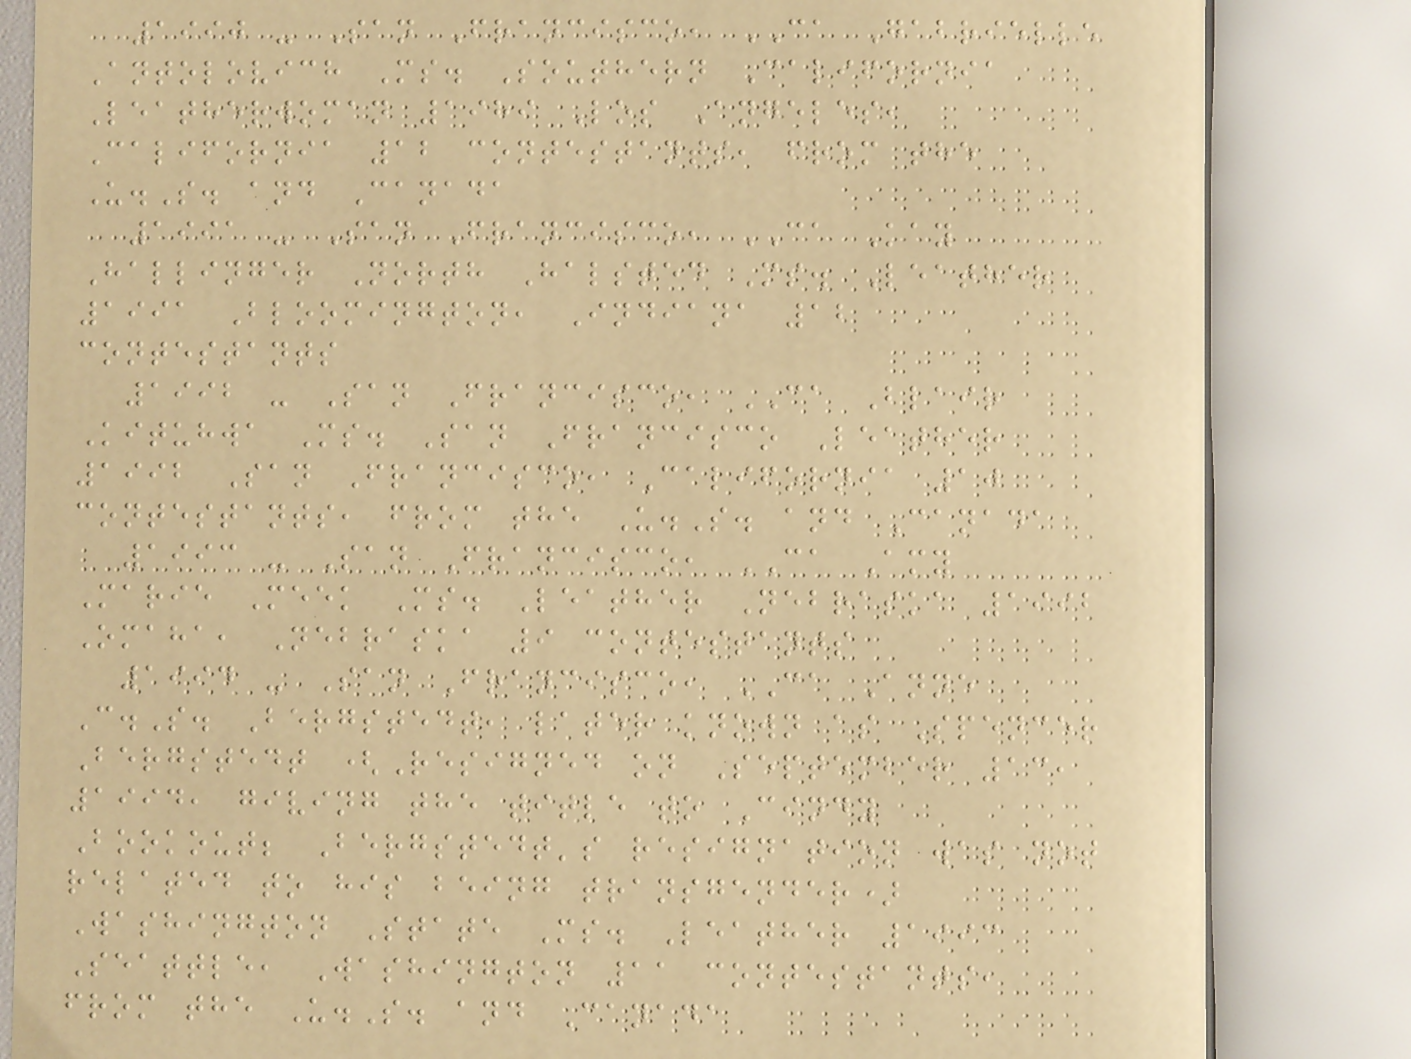1990 - San Francisco, CA Gabrielle
Antolovich Ms. Southern California
Leatherwoman 1989 Los Angeles,
California 12 contestants, from the
U.S. and Canada
1991 - San Francisco, CA Kay
Hallinger North Halsted Ms. Leather
1991 Bloomington, Indiana 12
contestants
1992 - San Francisco, CA Blair
Kituhwa Ms. San Francisco Leather
1992 San Francisco, California 10
contestants, from the U.S. and Canada
1993 - San Francisco, CA Amy
Marie Meek Ms. Leather Nebraska 1992
Omaha, Nebraska 9 contestants
1994 - San Francisco, CA Anne
C.S. Bergstedt, later known as Spencer
Bergstedt (Resigned on September 13,
1994, giving the title to Cindy
Bookout; Bergstedt's resignation was not
related to his being transgender)
Washington State Ms. Leather 1993
Seattle, Washington 11 contestants,
from the U.S. and Canada
